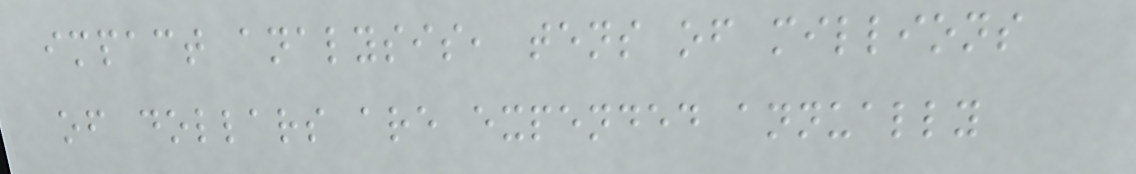impact analysis, tens of millions
of dollars are expended annually
